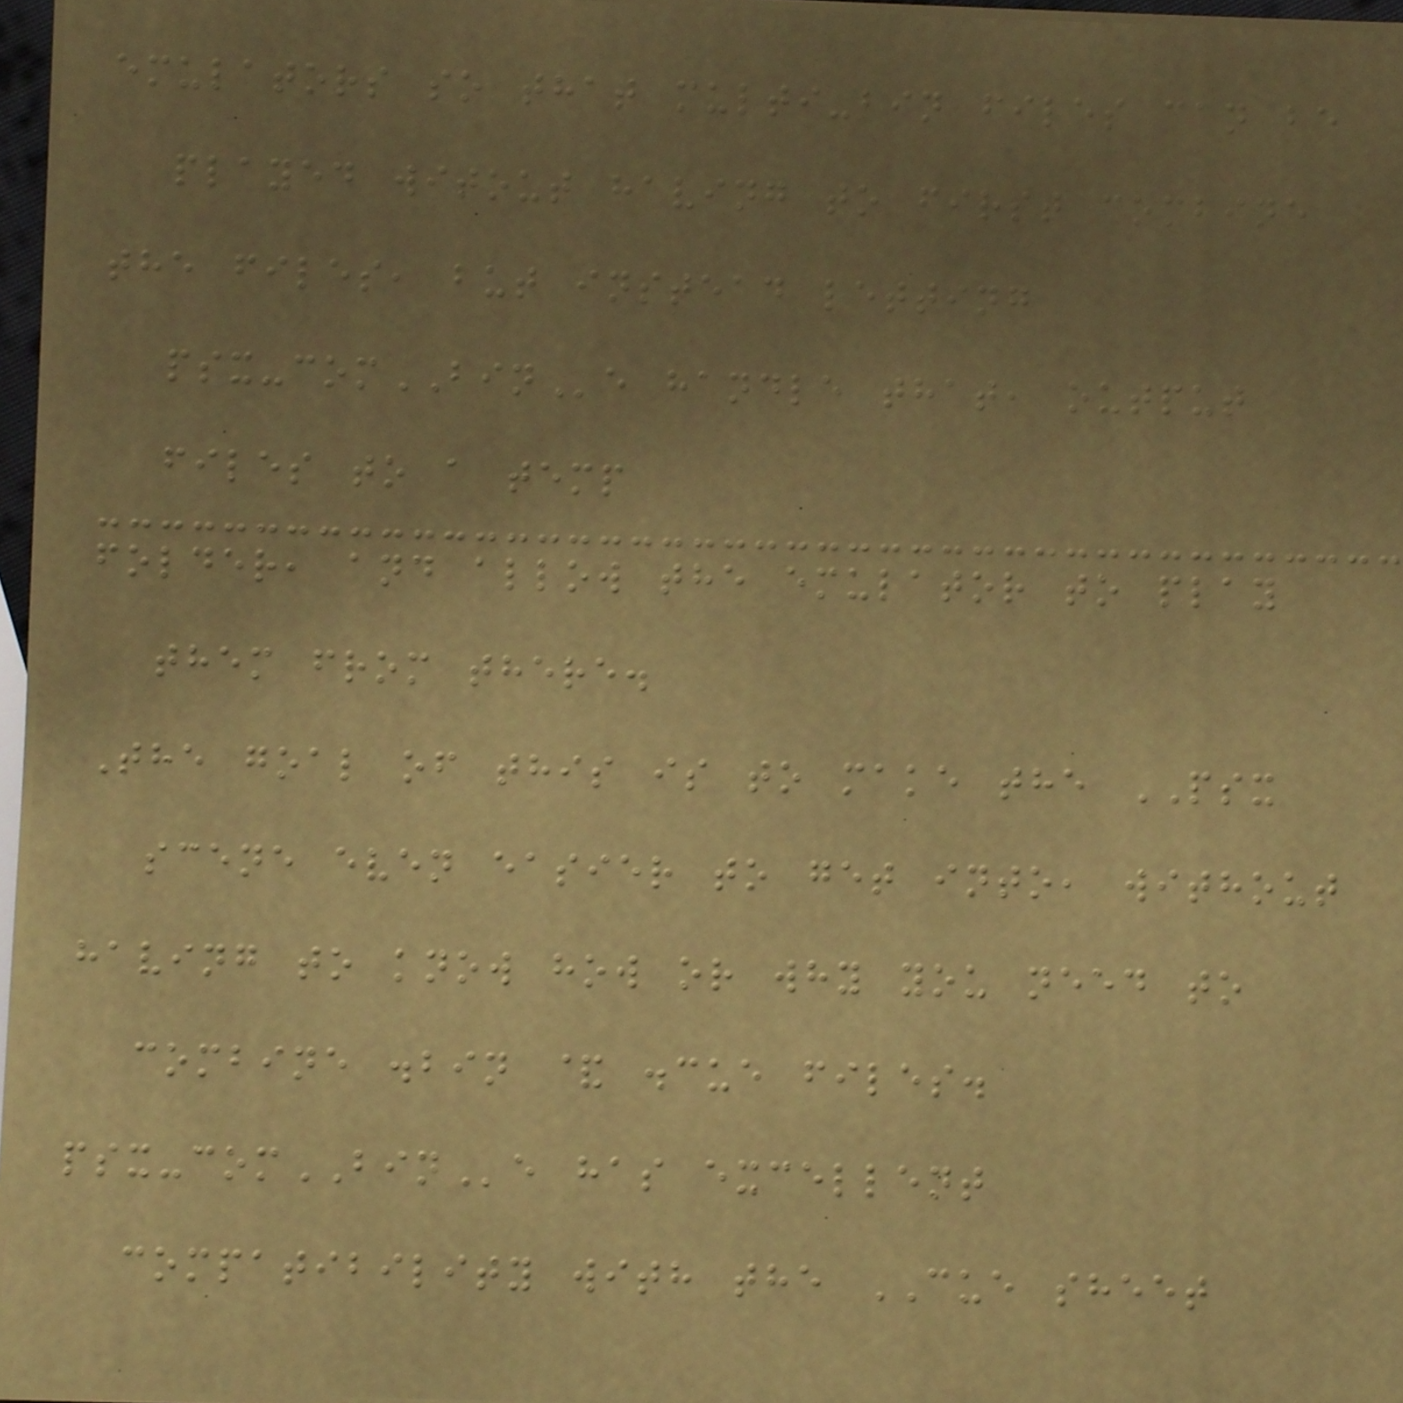emulators so that multi-bin files can be
played witout having to first combine
the files, but instead letting
psx-comBINe handle that, output
files to a temp
folder, and allow the emulator to play
them from there.
The goal of this is to make the PSX
scene even easier to get into, without
having to know how or why you need to
combine .bin & .cue files.
psx-comBINe has excellent
compatibility with the CUE sheet
